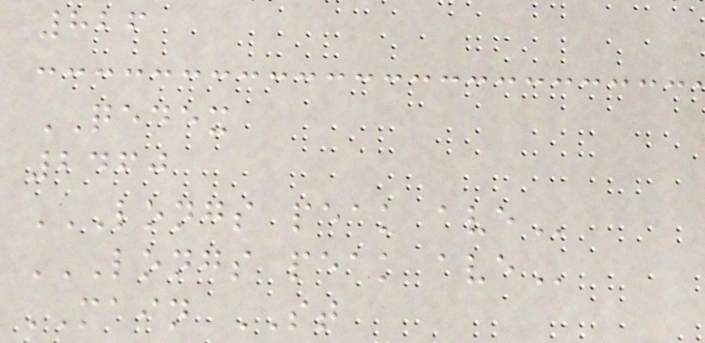826
QEDEX
2460
LONGS PEAK AVE
LONGS PEAK AVE
MAIN ST
